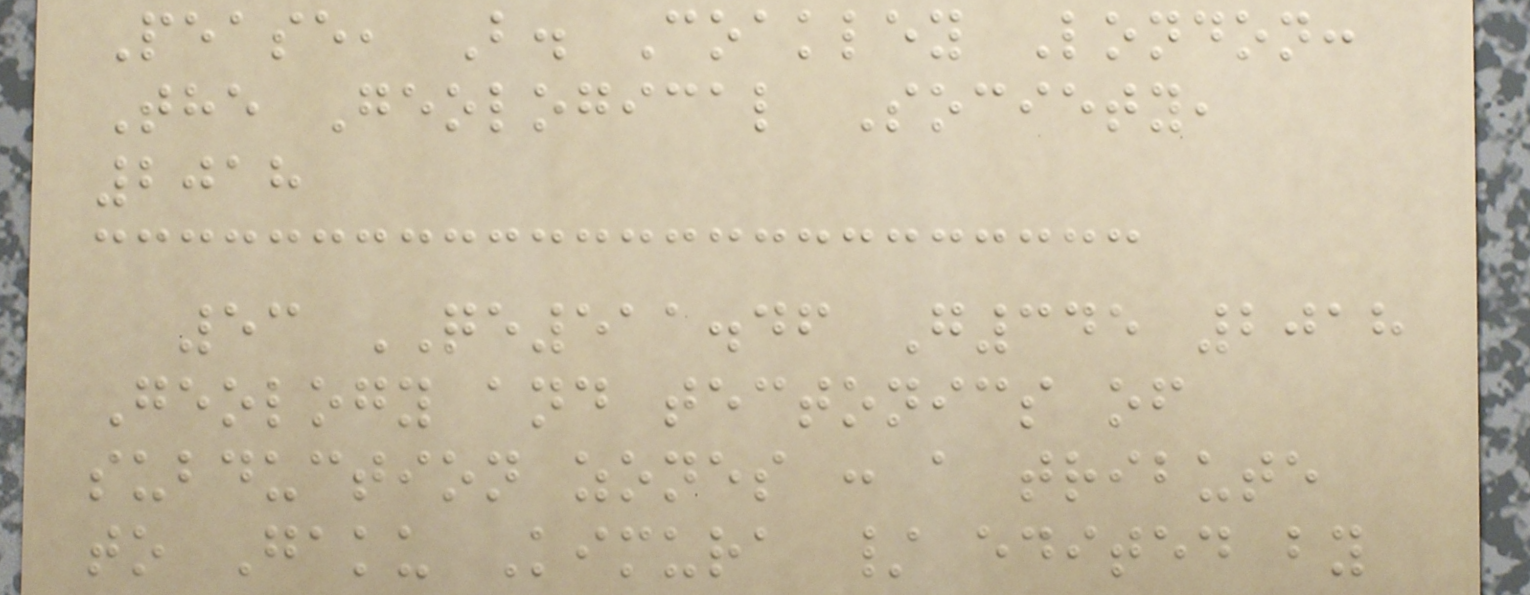Pease, B. Coakley London:
The Geological Society,
2018
53 QE511.46 G345 2018
Geology and tectonics of
subduction zones : a tribute
to Gaku Kimura / edited by
